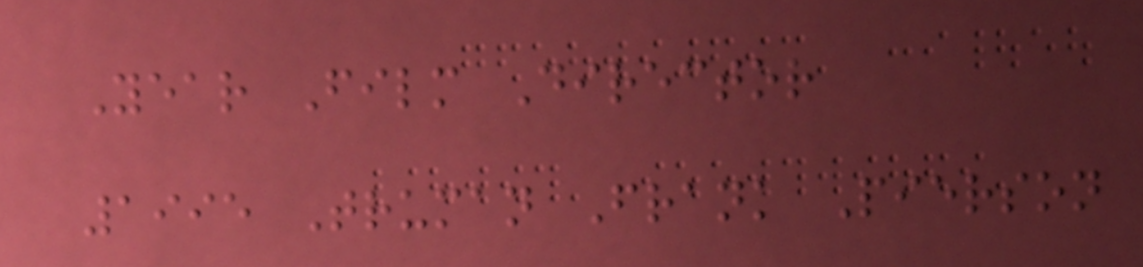Year Film Director
1995 Truman Frank Pierson
